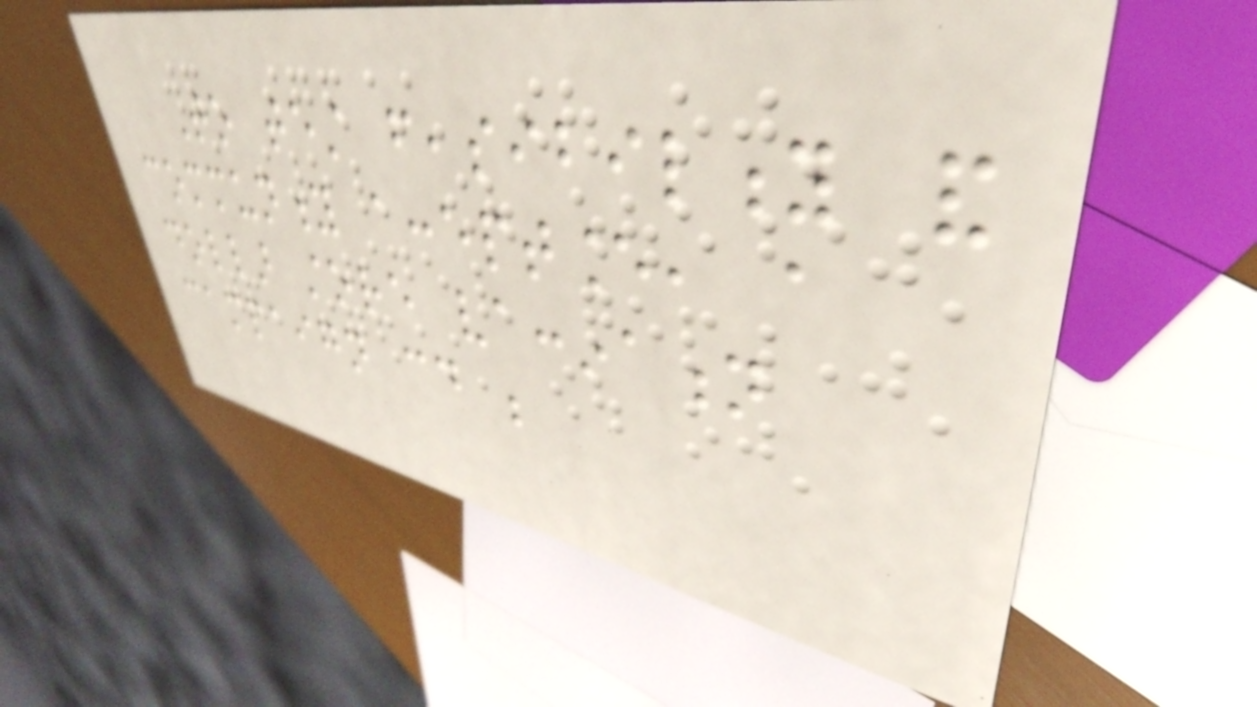To test feasibility and
community acceptance, a
dollar store vaccination
campaign could be
